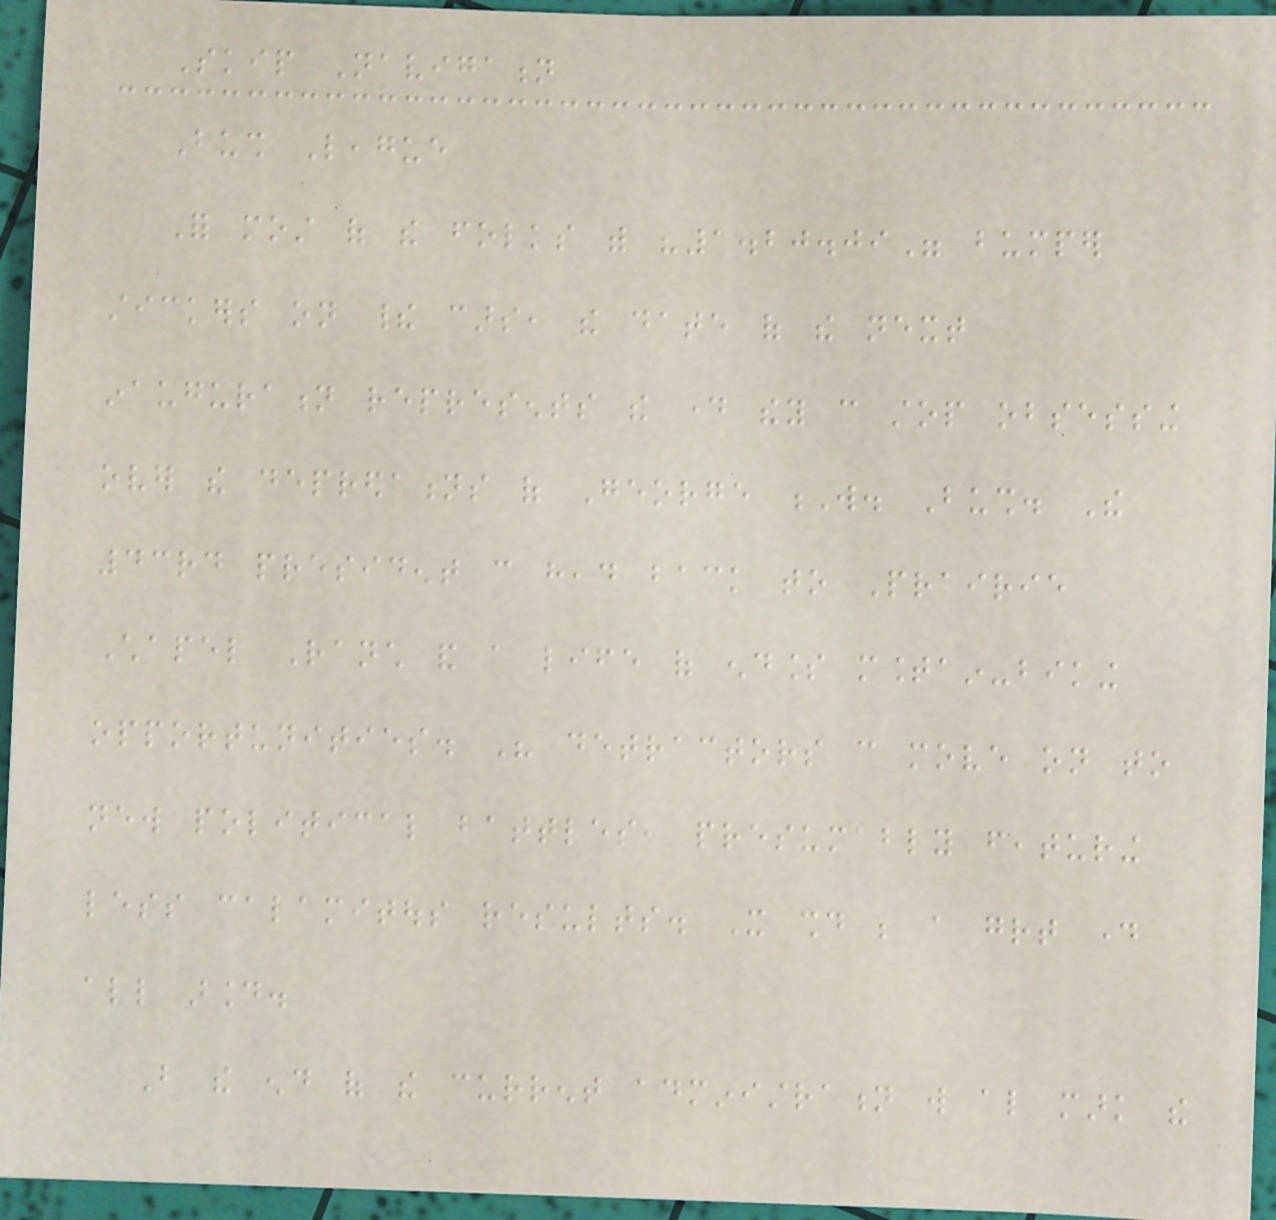Skip Navigation
Bush League
For most of the folks with "1.20.09" bumper
stickers on their cars, the date of the next
inauguration represents the day they can stop obsessing
over the depredations of George W. Bush. The
43rd president can head back to Prairie
Chapel Ranch and a life of endless mountain-biking
opportunities. His detractors can move on to
new political battles, presumably featuring
less calamitous results. It should be a great day
all around.
But the end of the current administration will also mark the
